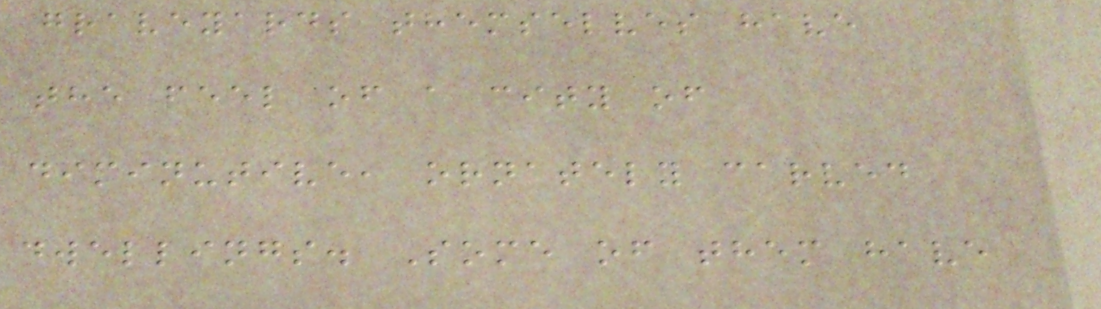graveyards themselves have
the feel of a city of
diminutive, ornately carved
dwellings. Some of them have
